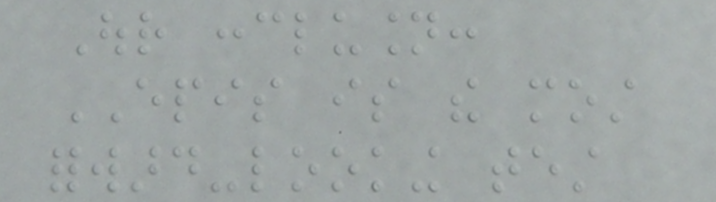Our conclusion:
EPIS is the most
forward-looking test
